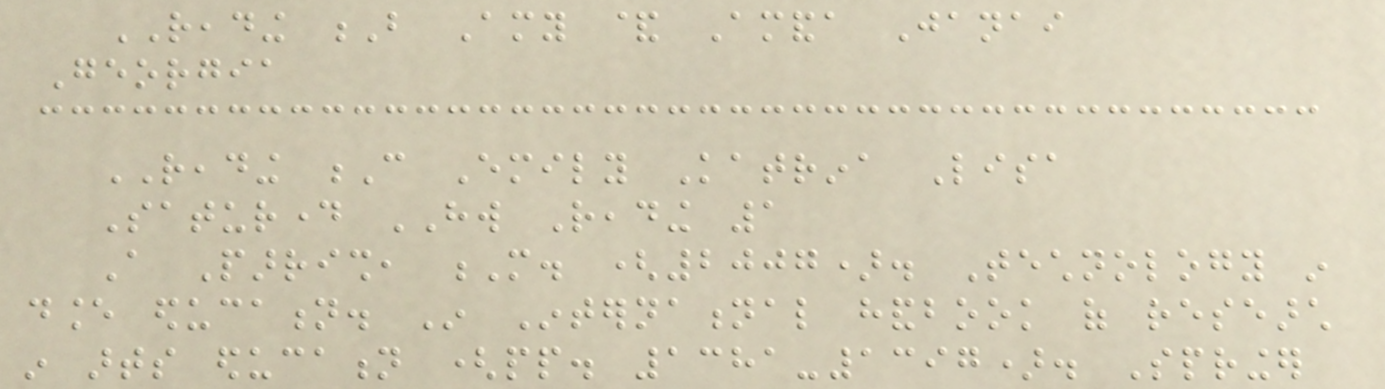READING B Amy & Amanda Janai
Georgia
READING C Emily Katrina Lisa
Saturday HW Reading 1
A Parrish, M. (2007). Technology in
dance education. In International handbook of research
in arts education (pp. 1381-1397). Springer
